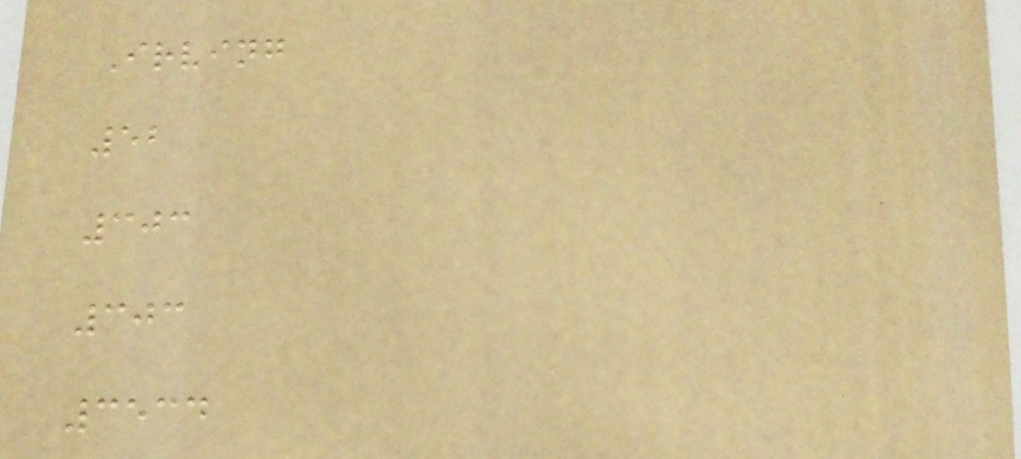Irving
52
303
303
3534
